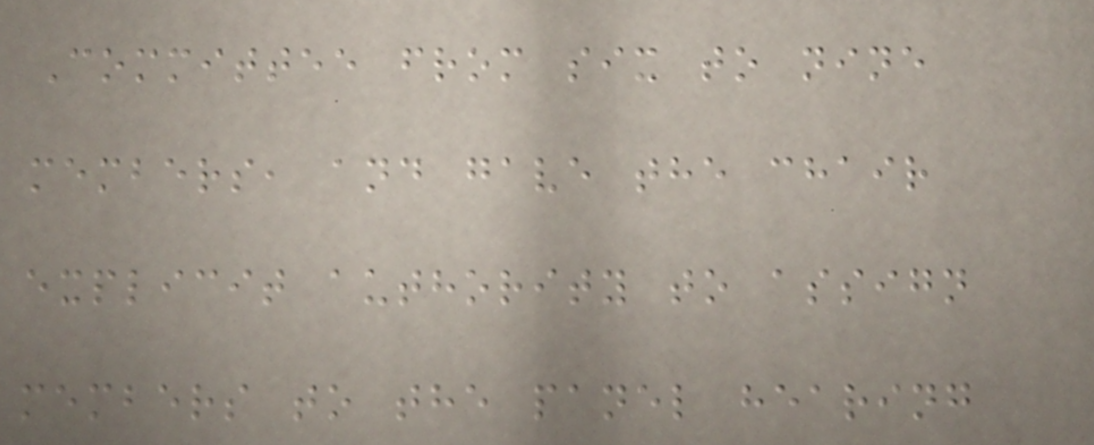Committee from six to nine
members, and gave the chair
explicit authority to assign
members to the panel hearing
